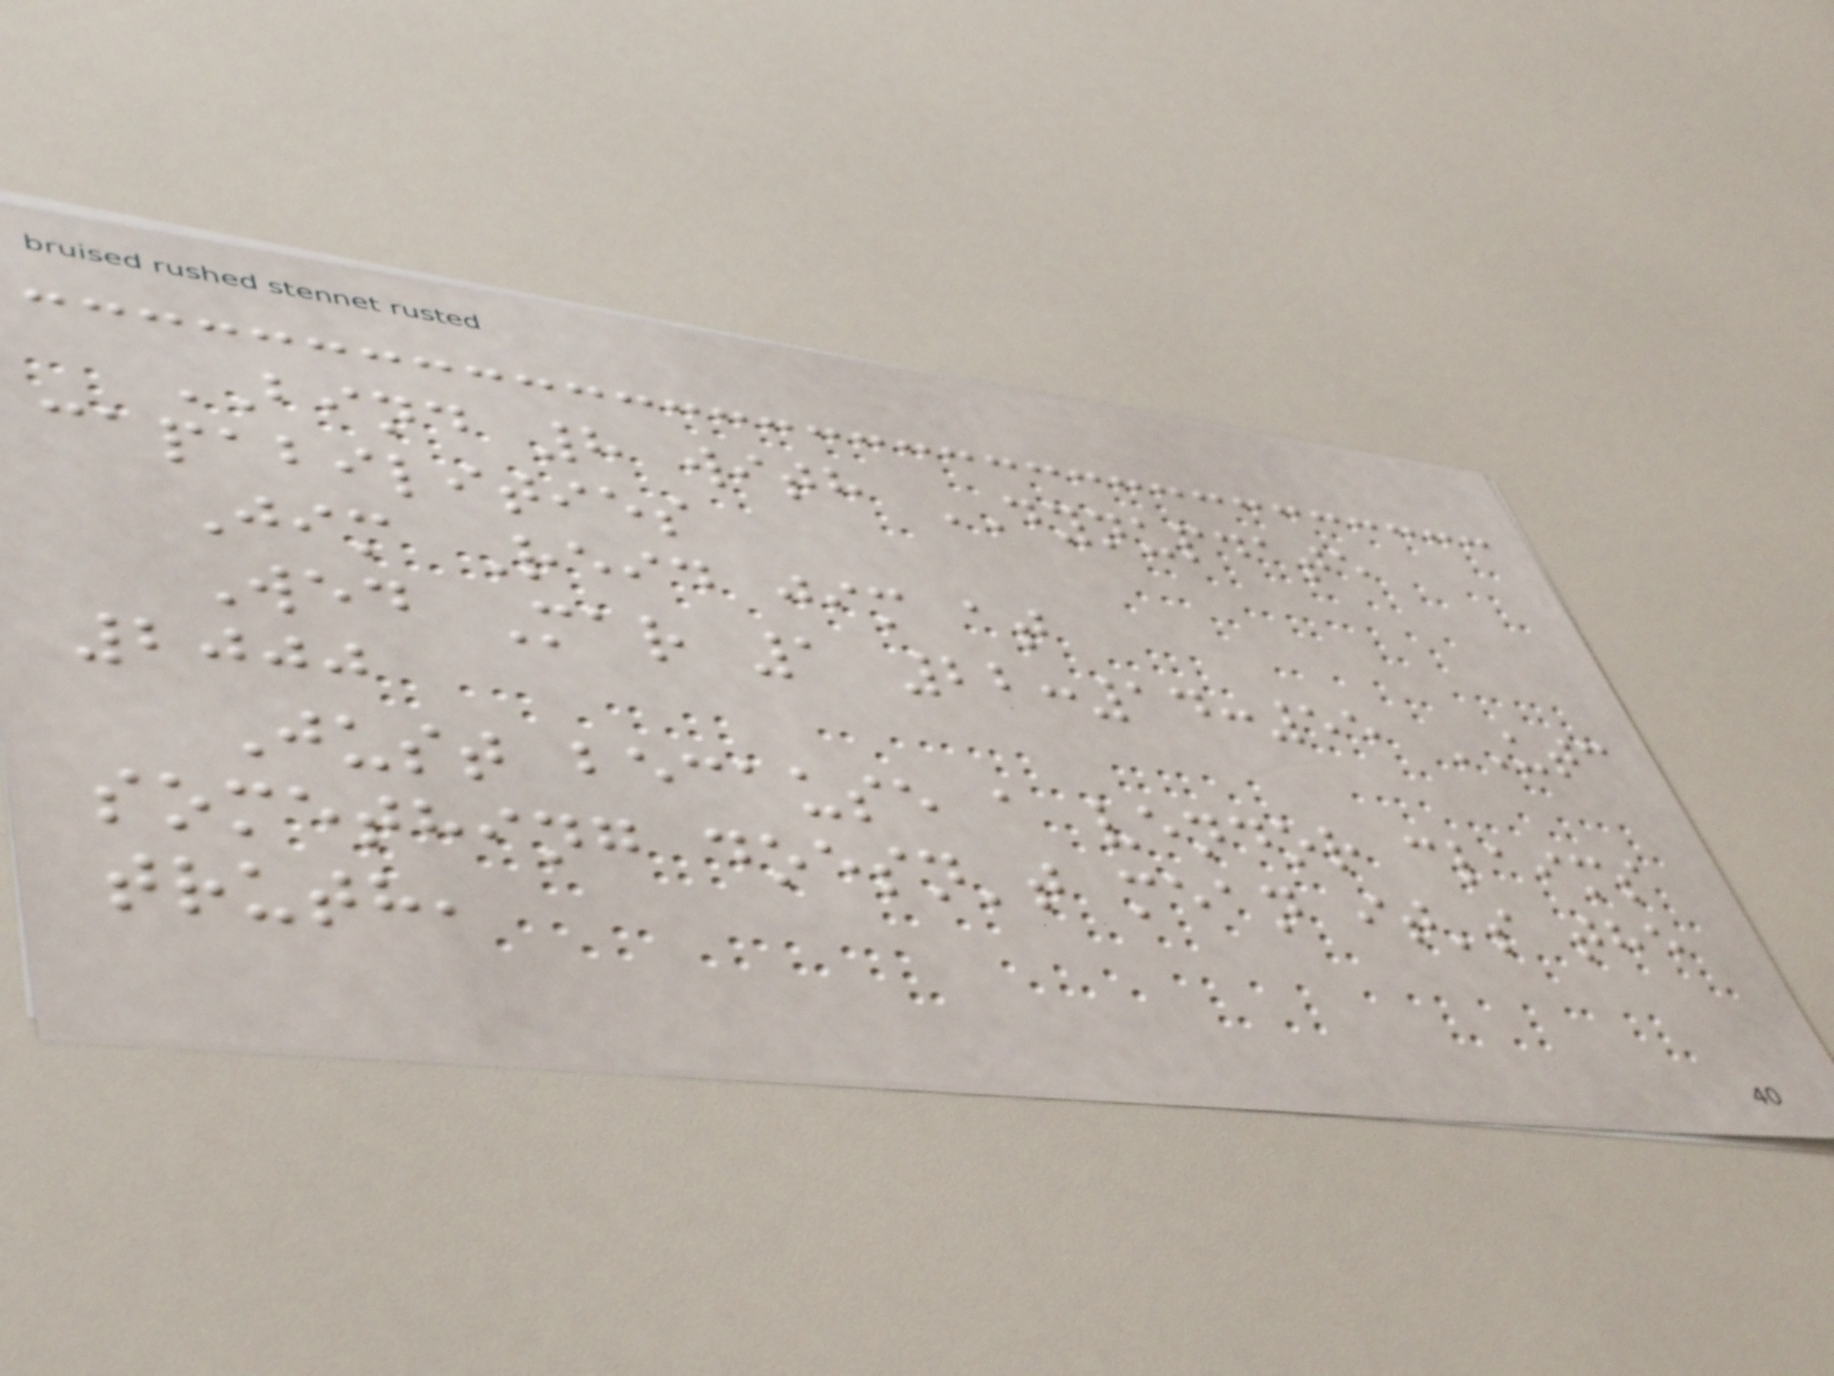BIND 8 with DYNUPDATE
capabilities
Jim Reid jim at
Wed Mar 1 22:14:55 UTC
2000
Just because a vendor claims
something doesn't mean it's the
truth,
